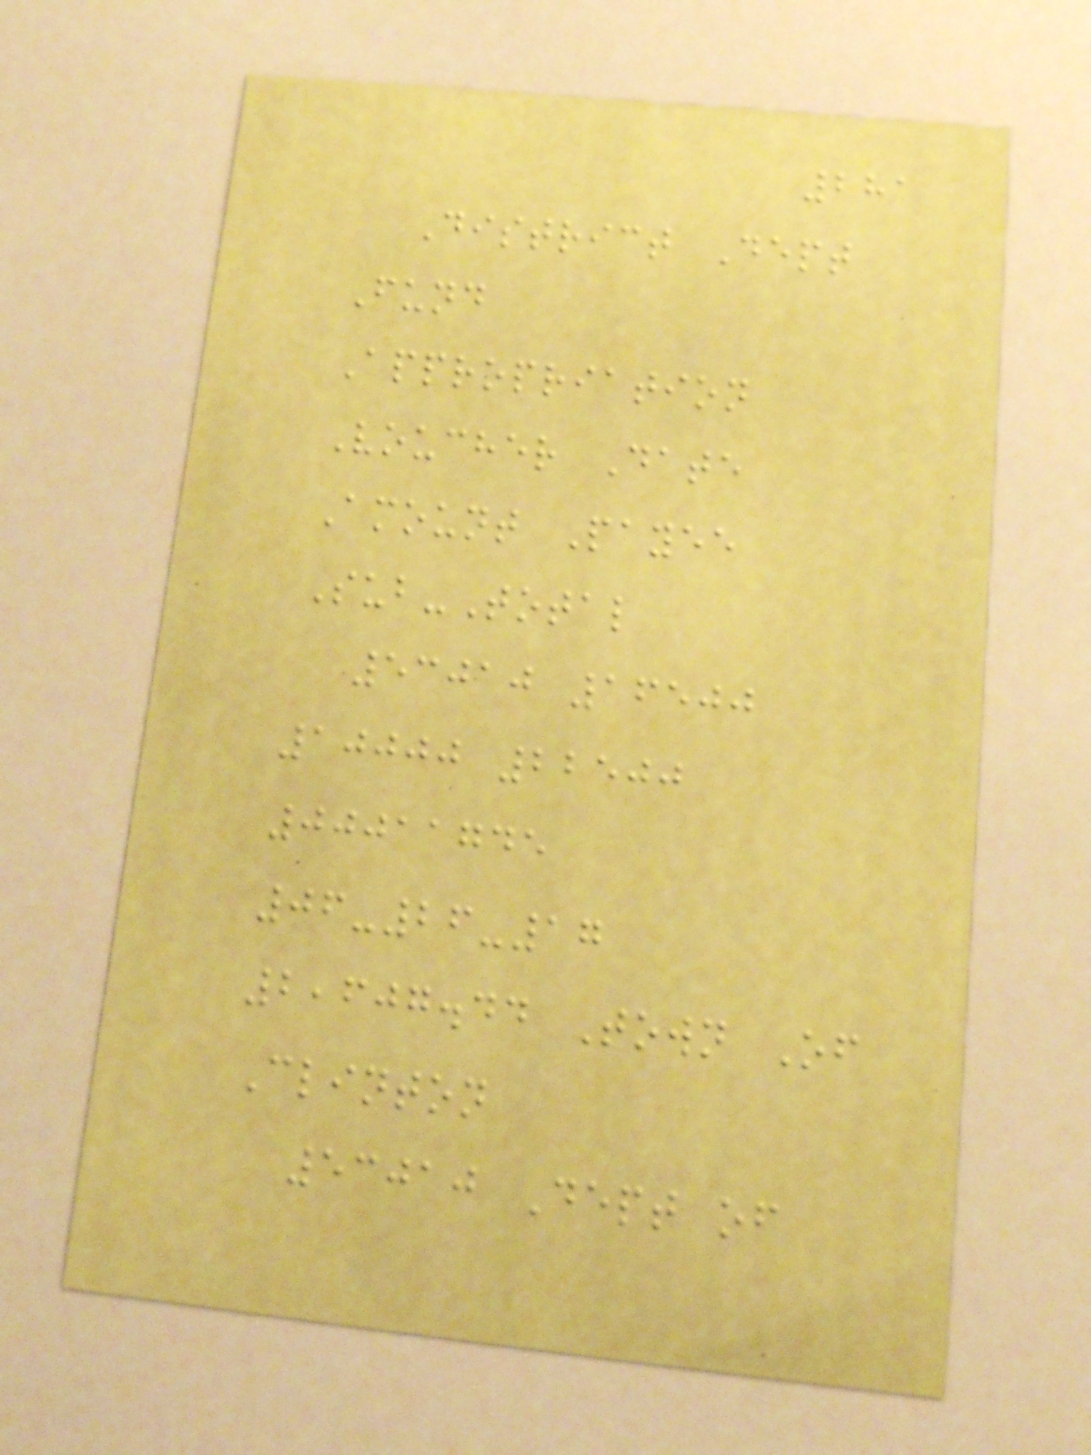281
District Dept
Fund
Appropriation
Voucher Date
Amount Payee
Sub-Total
53010 16500
10000 22500
00011745
06-26-17
2,607.44 Town Of
Clinton
53010 Dept of
